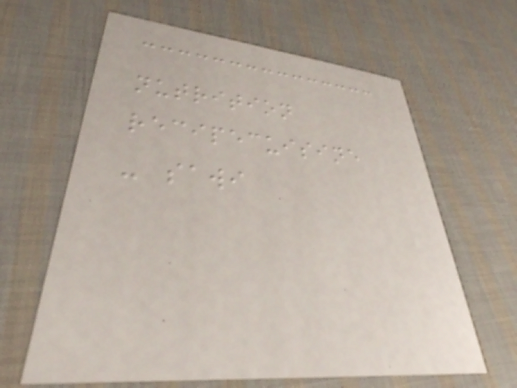nutrition
recipecuisine
- sawi
